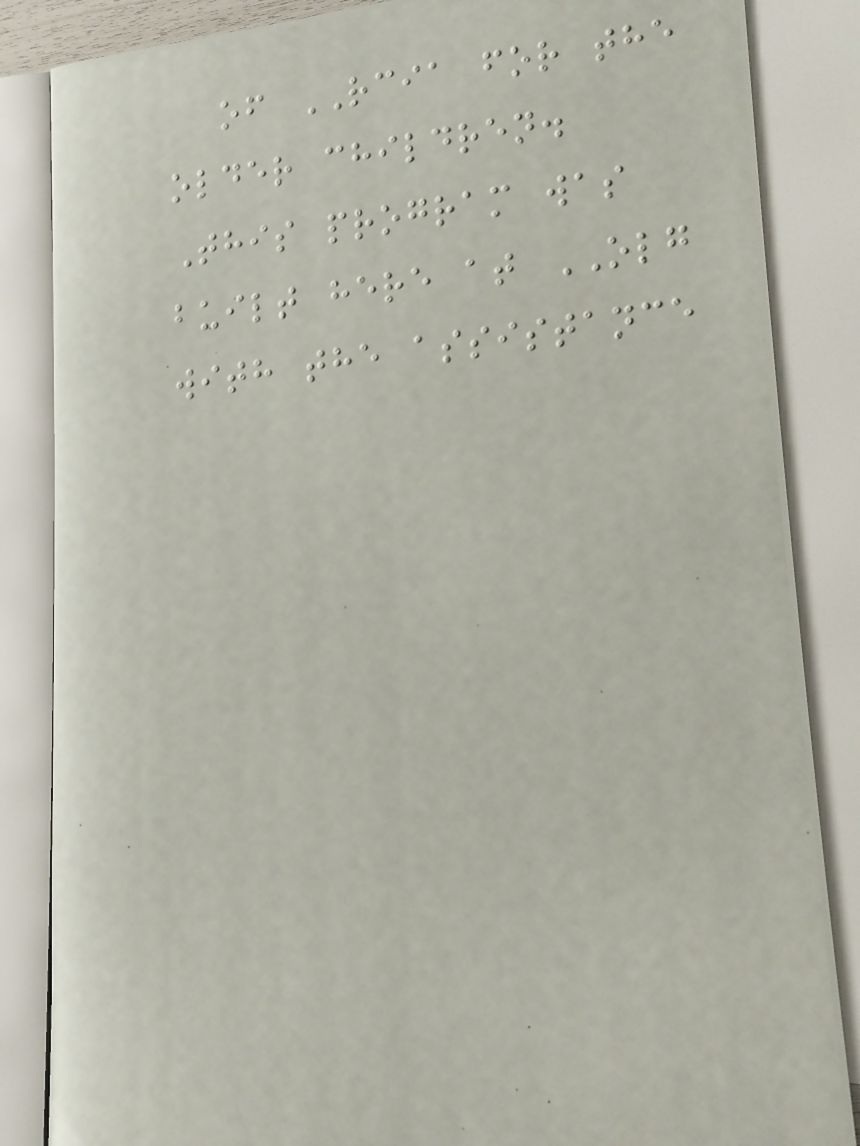of RCIA for the
older children.
This program was
built here at OLG
with the assistance
